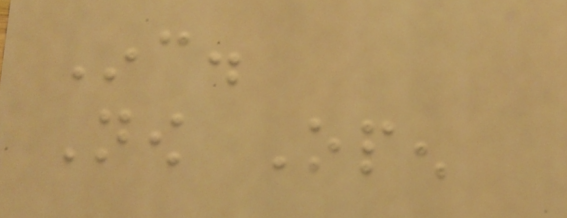Inc.
Now Open
